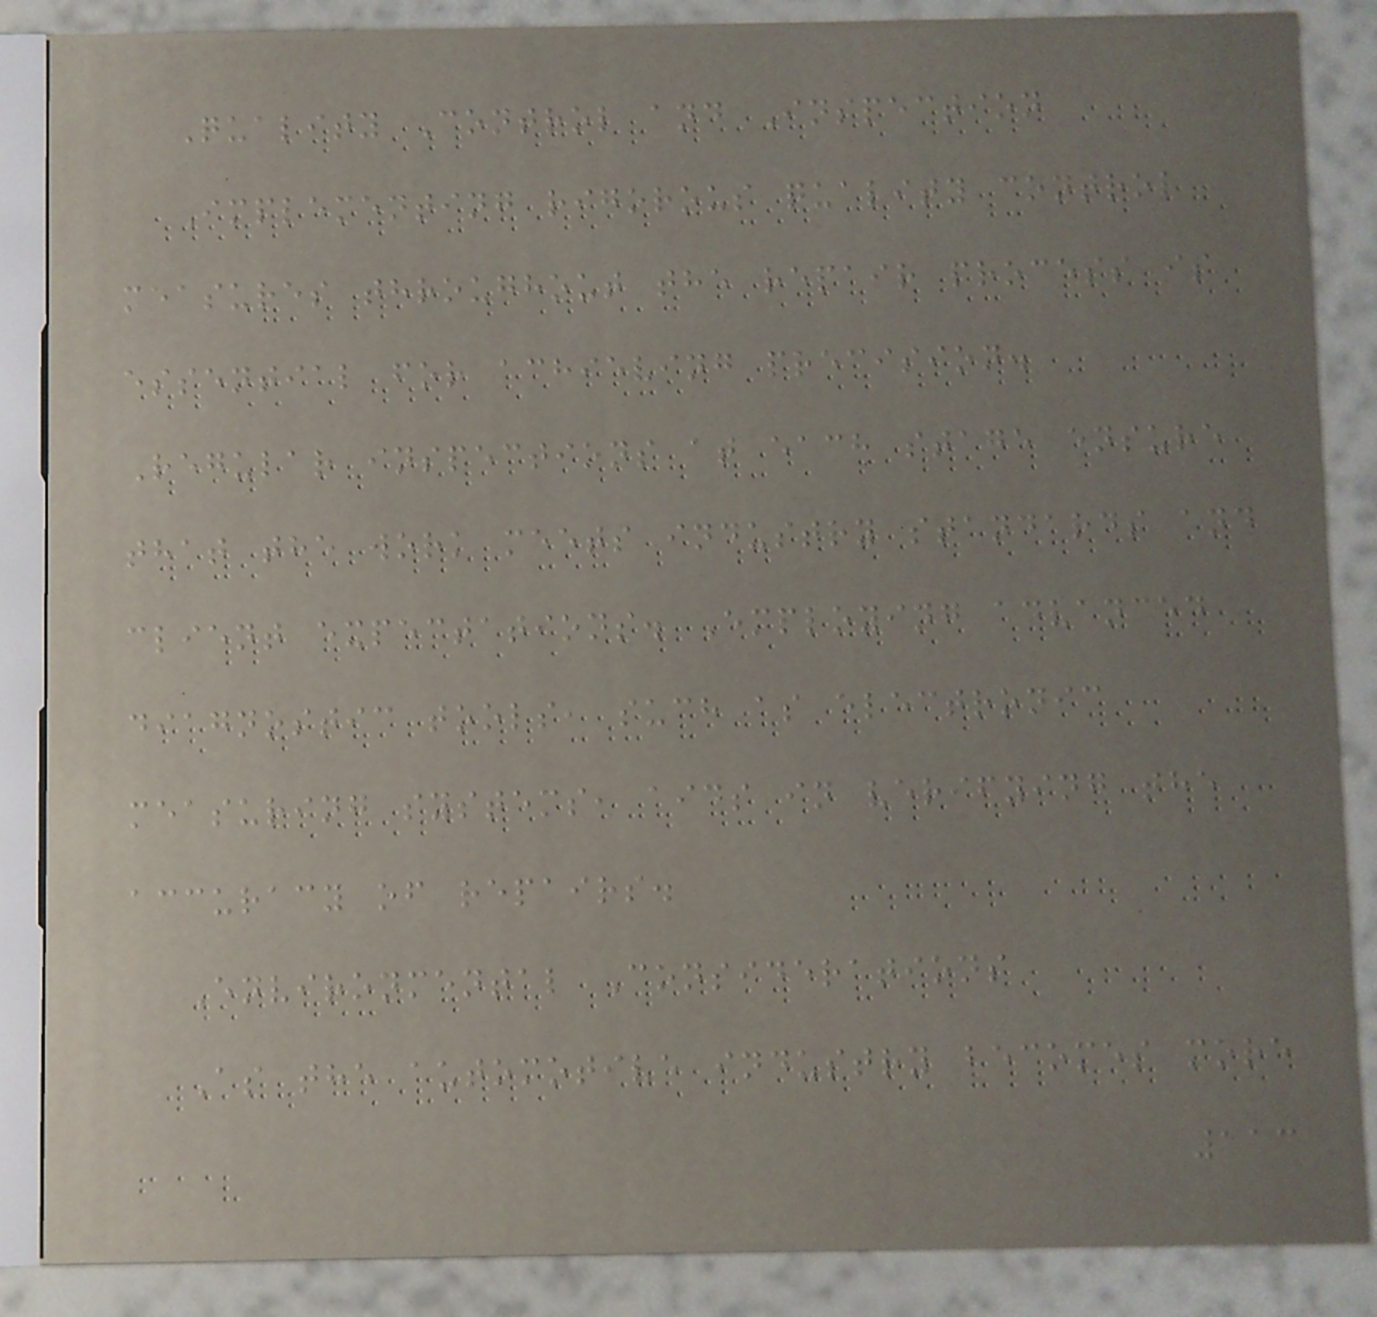Quality Control and Inspection
Implementing rigorous quality control
measures throughout the repair process is
essential for achieving precision.
Regular inspections at each stage ensure
that the work meets industry standards and
client expectations. Employing advanced
diagnostic tools, such as electronic
measuring systems, aids in verifying the
accuracy of repairs.
Environmental Considerations
As the automotive industry becomes more
113
